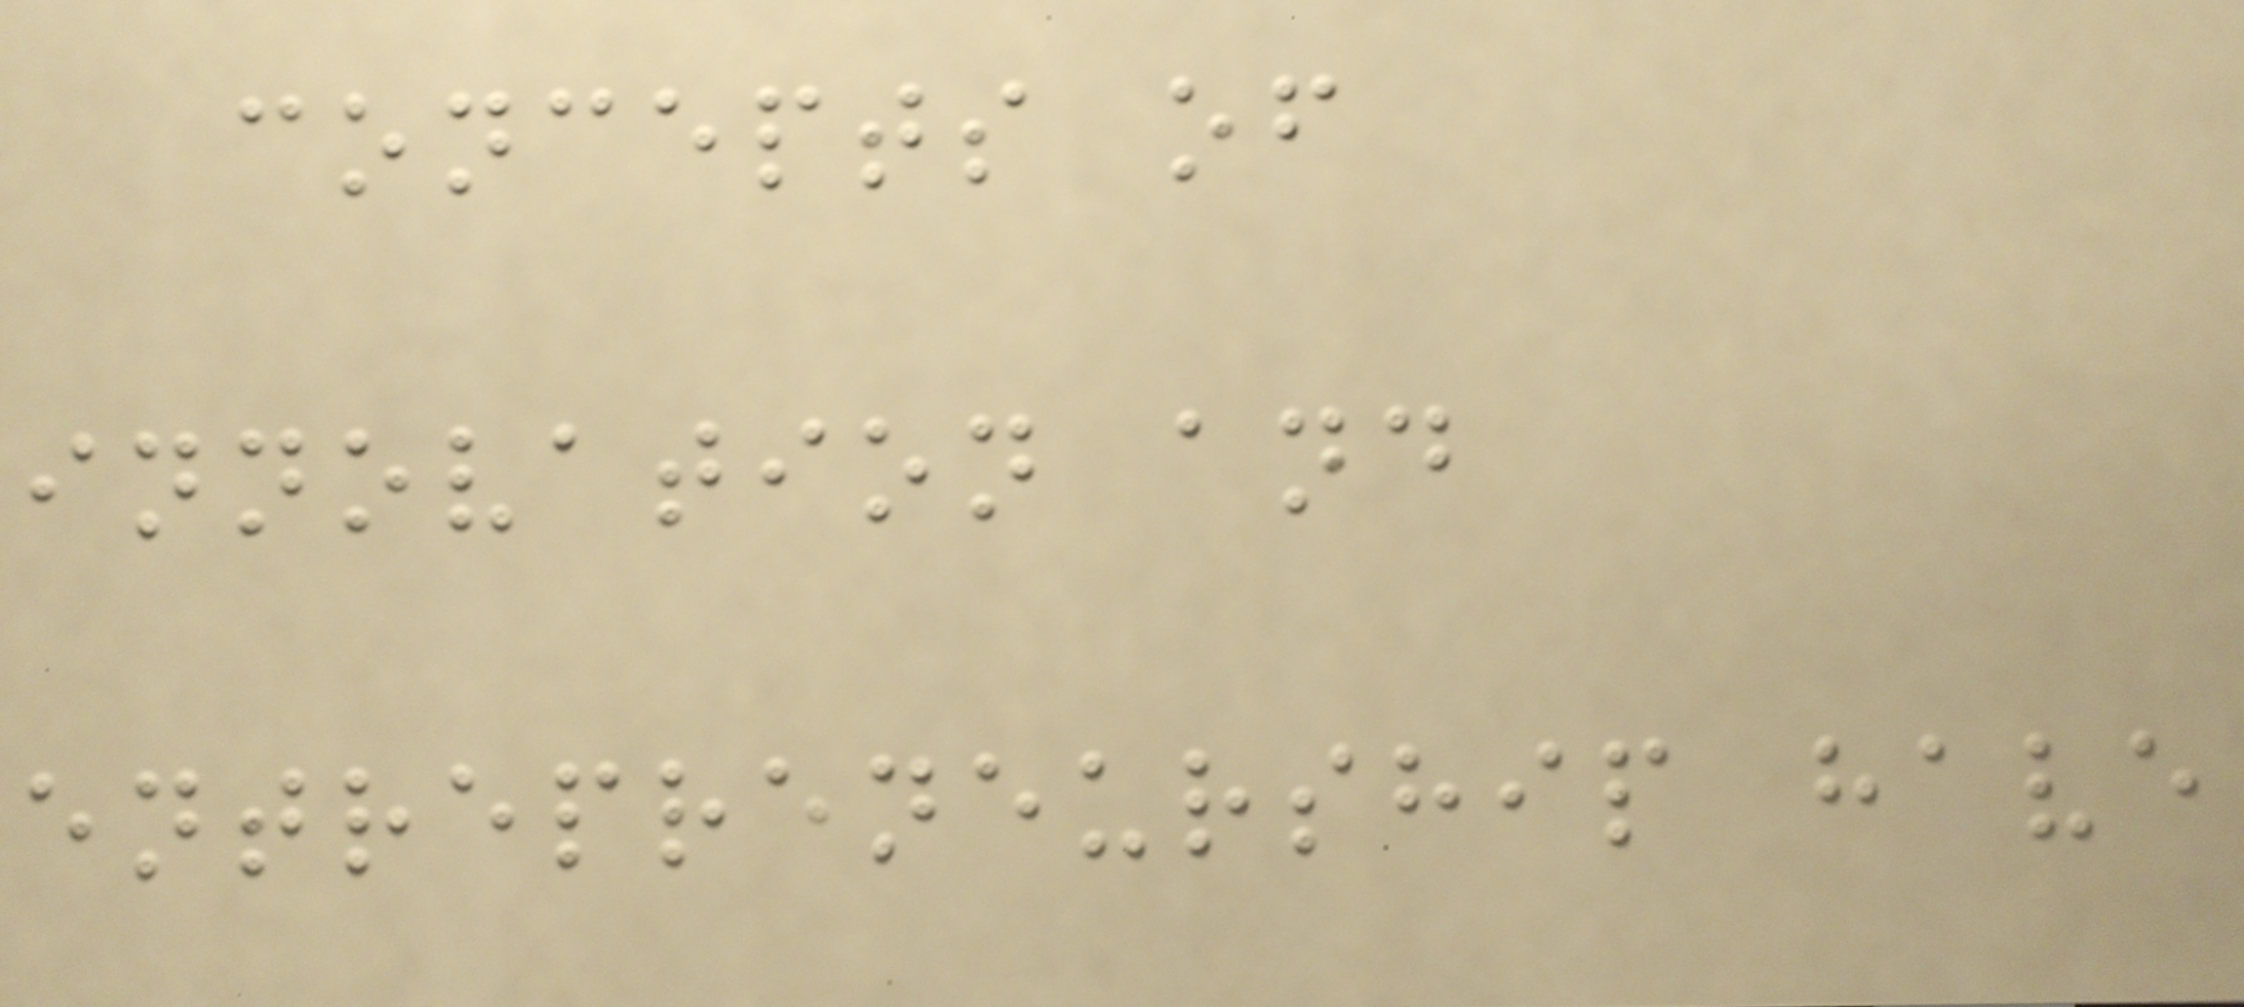concepts of
innovation and
entrepreneurship have
